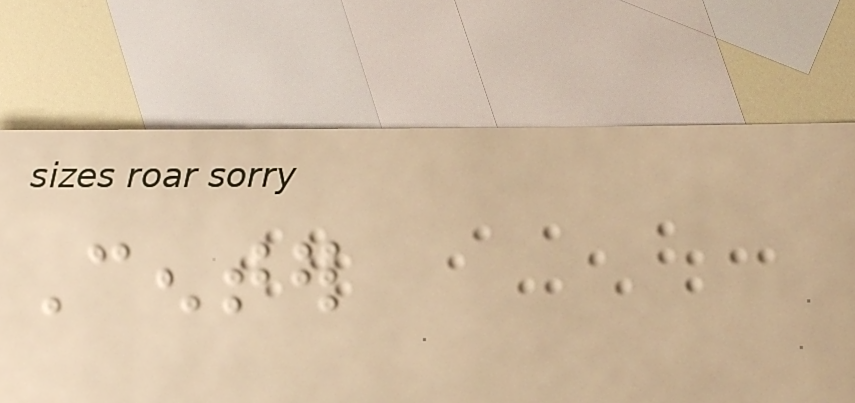Center
